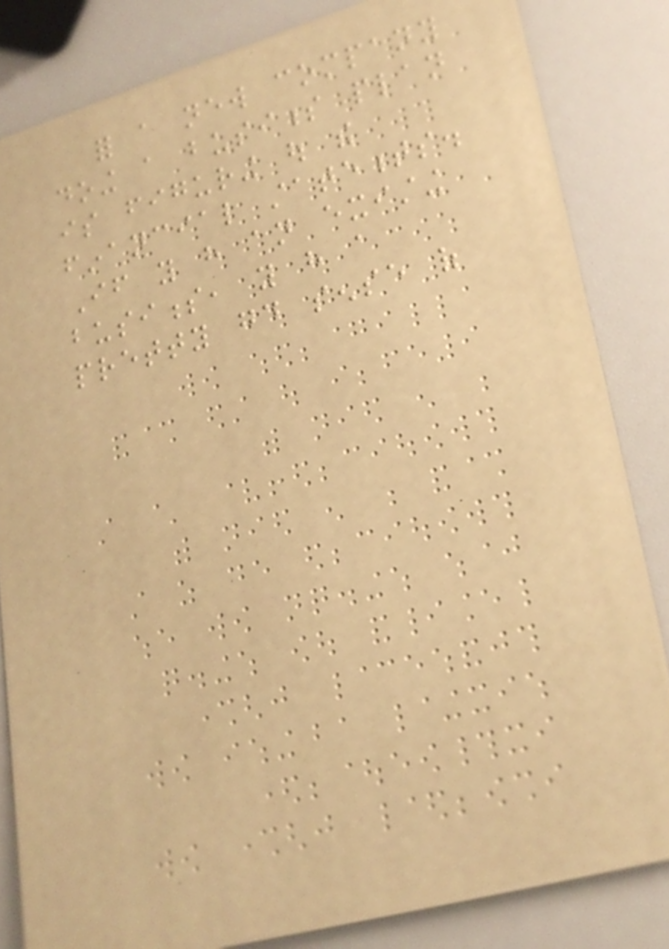for a new company
doing a business plan
is figuring out the
financial statements.
If you have an existing
business, you have a
pretty good sense of
